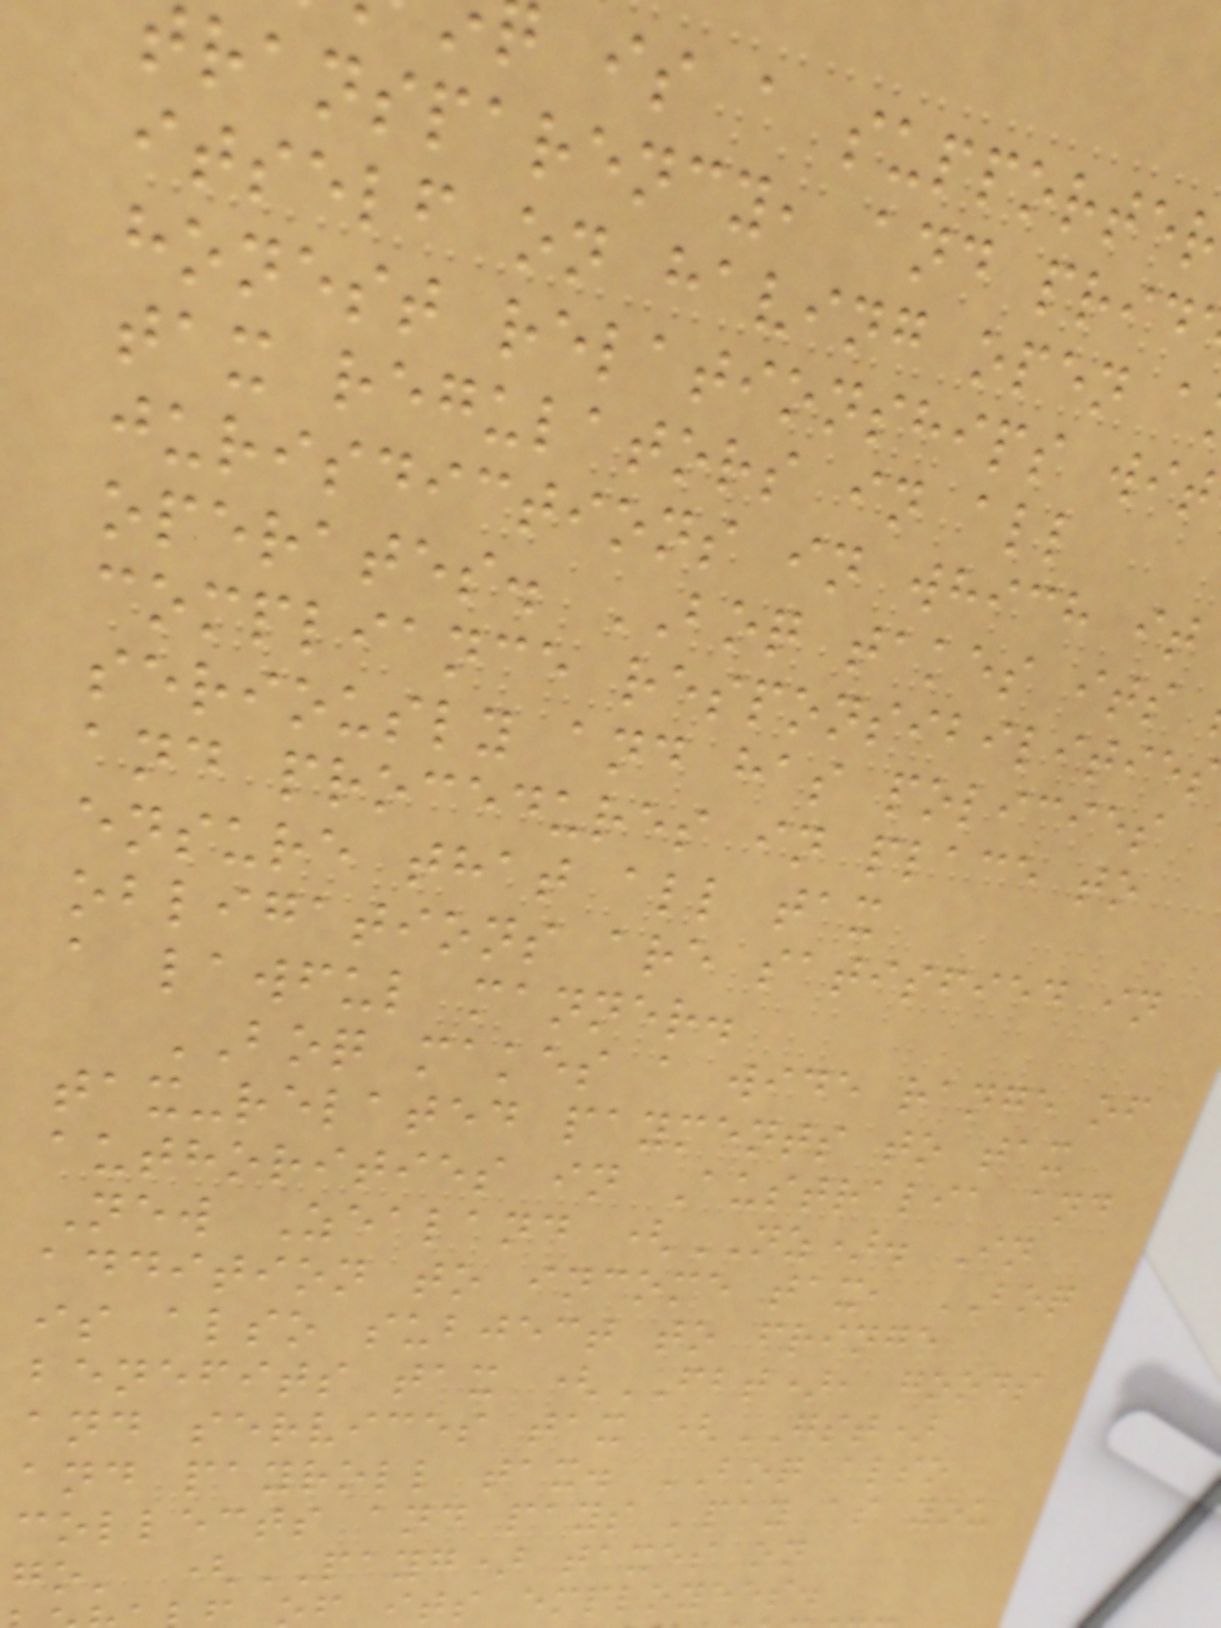is a supporte
ransparency, and prid
itself on having open a
honest relationships wit
tax regulators in all
jurisdictions in which it
operates. BOQ takes its
compliance responsibilitie
seriously and has policies
and procedures in place to
ensure that all tax
obligations are satisfied in
a lawful manner.
BOQ makes a wide range of
tax-related payments to tax
authorities in Australia and
New Zealand (NZ). In
addition to income tax, BOQ
is also subject to fringe
benefits tax (FBT), goods
and services tax (GST)
and payroll tax. BOQ also
collects and pays 'pay as you
go' (PAYG) taxes on
its employees.
